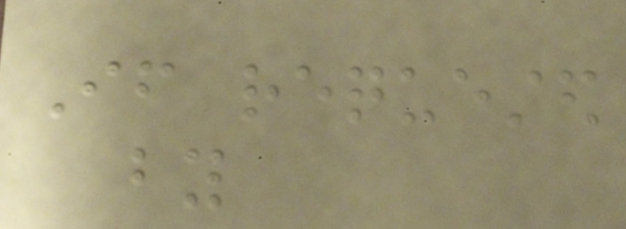If requested
by
